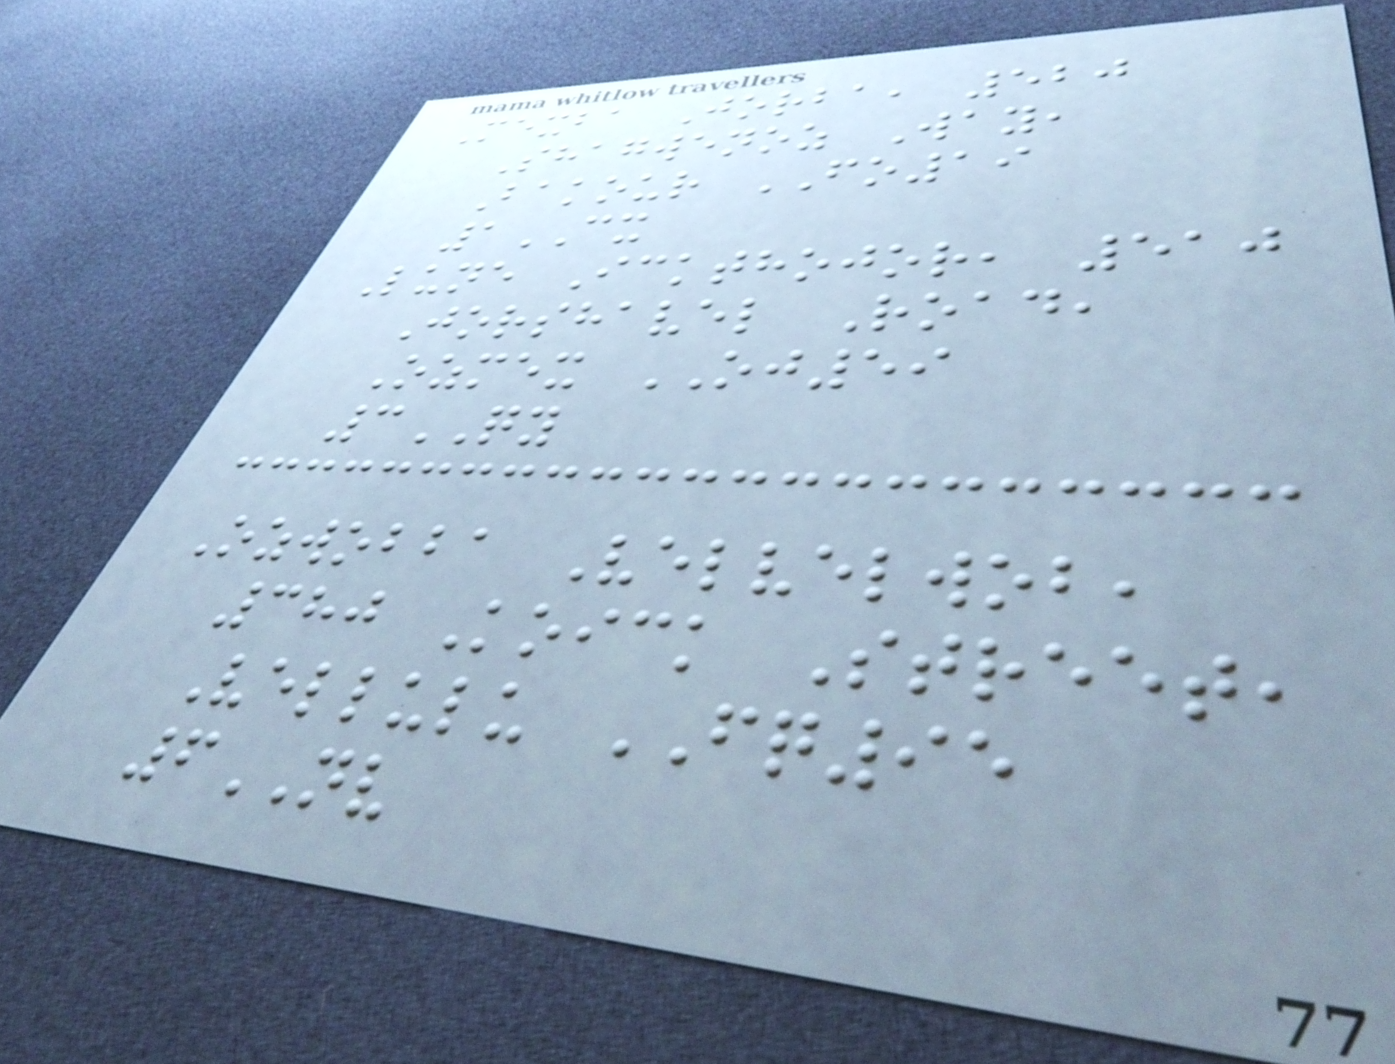Mexba Jorba, 520
Shagwenoz Way,
Bakour FO19
1CX
Lune Ickthojor, 510
Jorshavel Road,
Ozmex OJ59
3QY
Ozwobba Velvelwob,
380 Koick Street,
Vellulu FQ95
6NV
